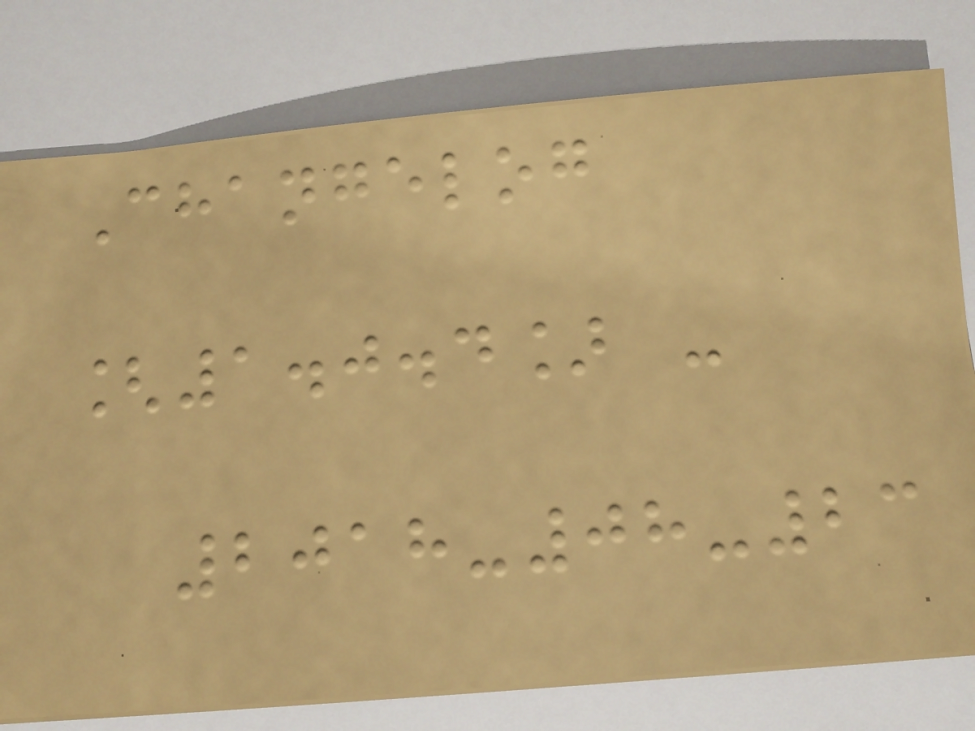Changelog
[1.0.4] -
2018-08-23
